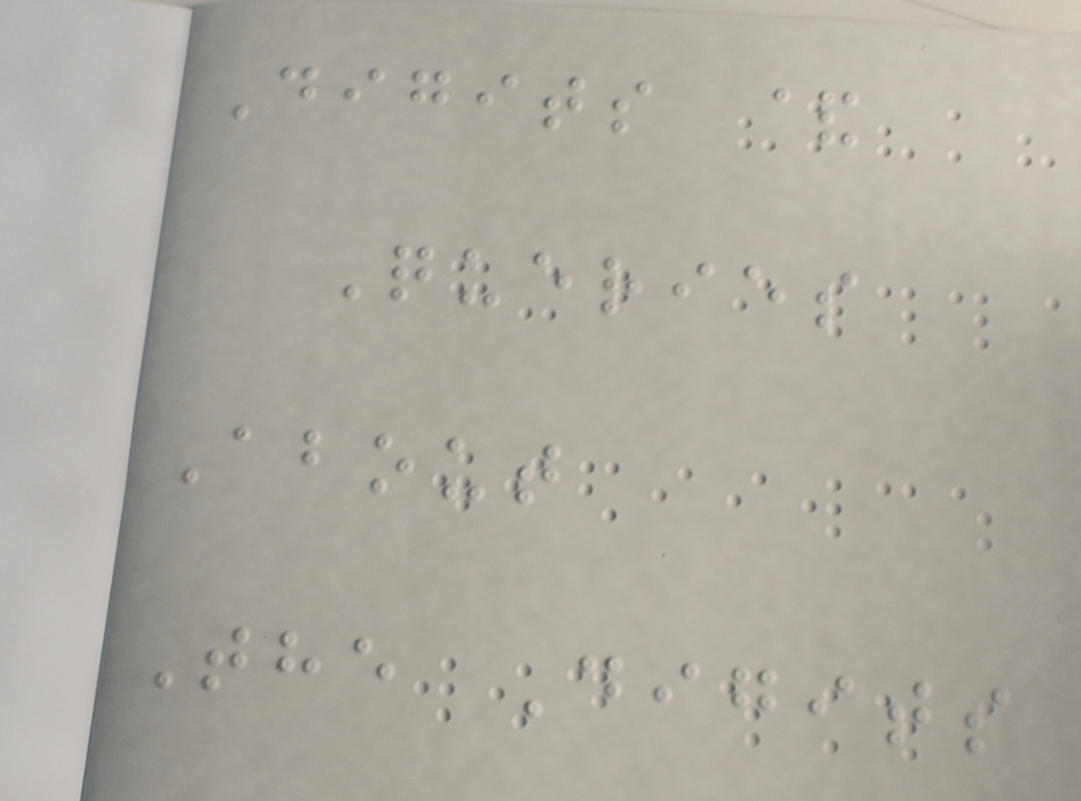Digits &
Queries
About
The Digits
